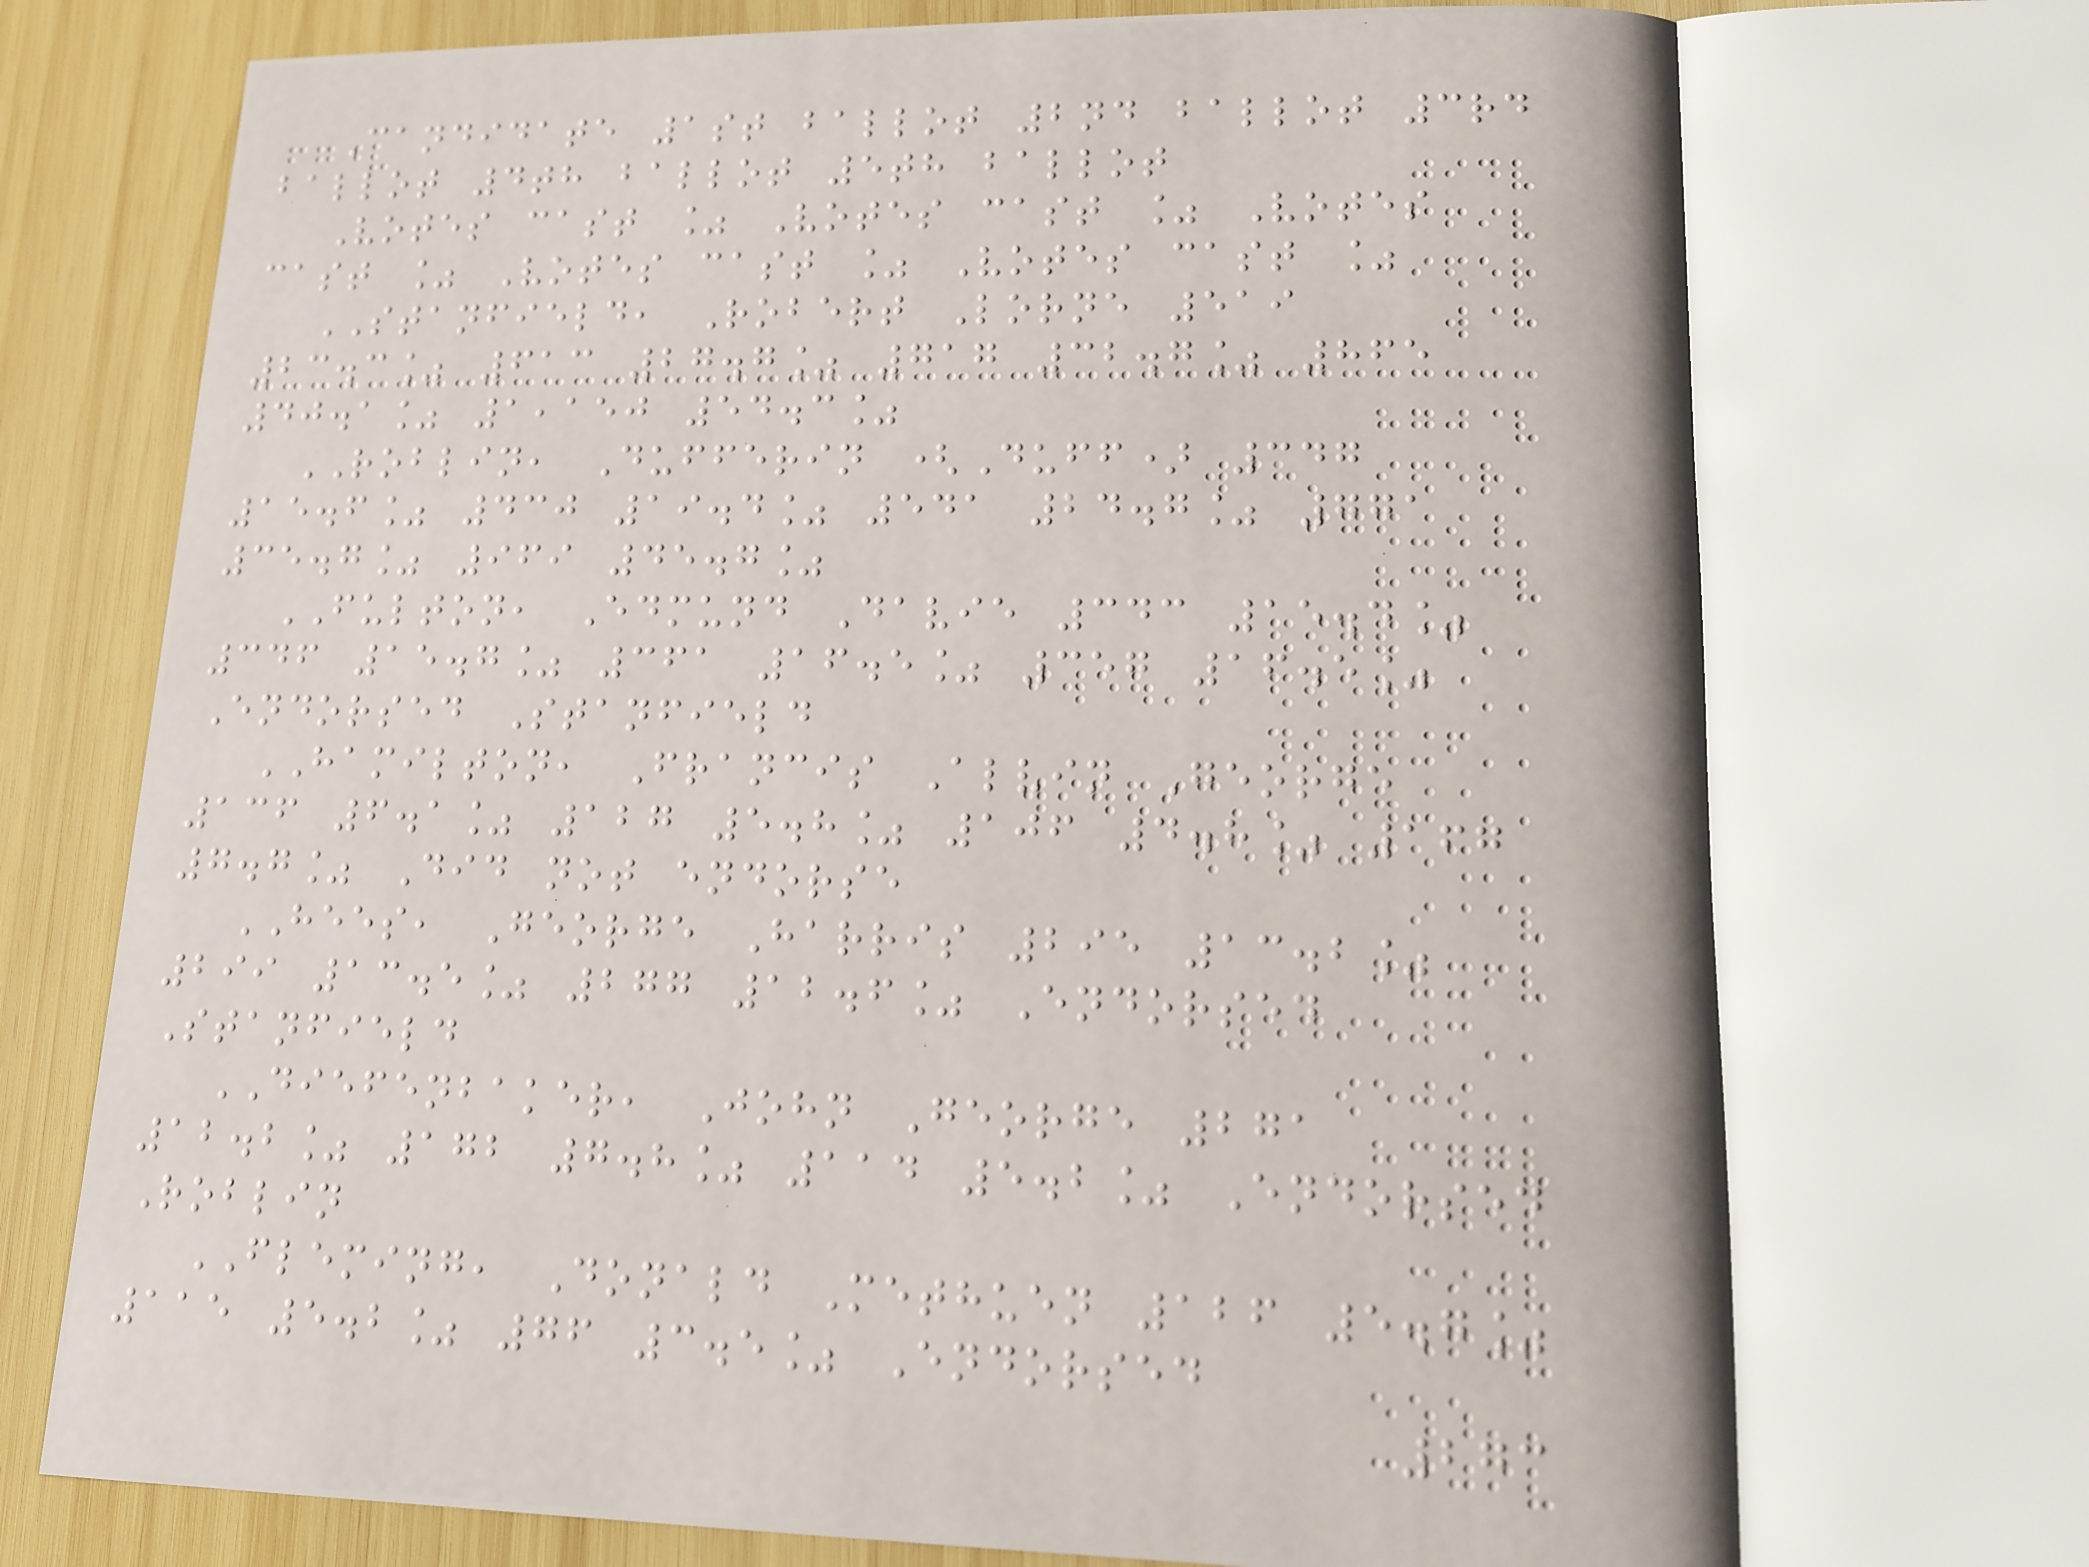Candidate 1st ballot 2nd ballot 3rd
ballot 4th ballot 5th ballot
Votes cast % Votes cast % Votes
cast % Votes cast % Votes cast %
STANFIELD, Robert Lorne 519
23.3% 613 27.7% 717 32.7% 865
40.1% 1,150 54.3%
ROBLIN, Dufferin (Duff) 347
15.6% 430 19.4% 541 24.7% 771
35.7% 969 45.7%
FULTON, Edmund Davie 343 15.4%
346 15.7% 361 16.5% 357 16.5%
Endorsed Stanfield
HAMILTON, Francis Alvin George
136 6.1% 127 5.8% 106 4.8% 167
7.7% Did not endorse
HEES, George Harris 295 13.2%
299 13.5% 277 12.6% Endorsed
Stanfield
DIEFENBAKER, John George 271
12.2% 172 7.8% 114 5.2% Endorsed
Roblin
FLEMING, Donald Methuen 126 5.7%
115 5.2% 76 3.5% Endorsed
273
